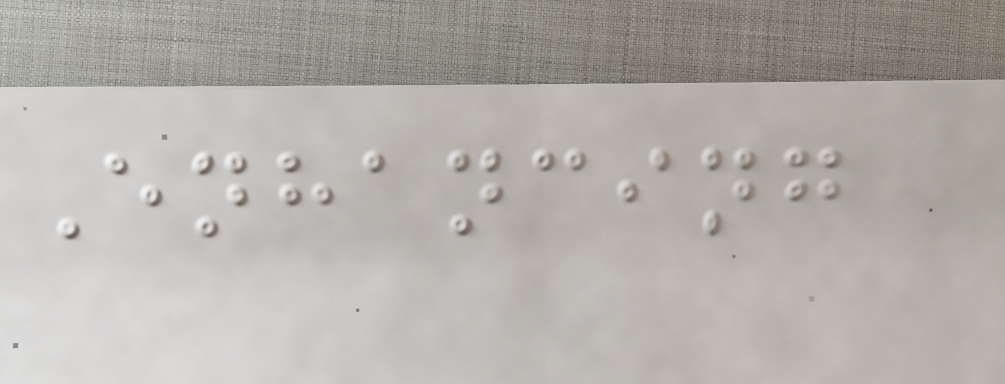Enhancing
